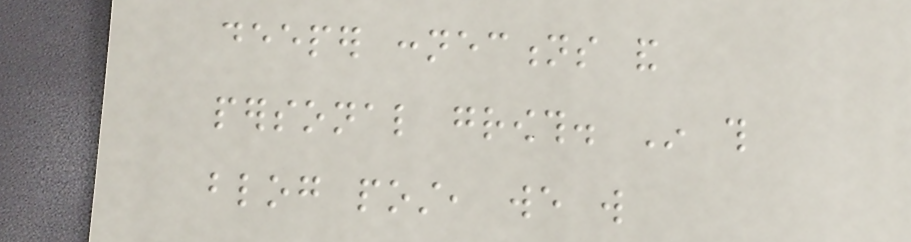deeper connections and
personal growth. In this
blog post, we will
